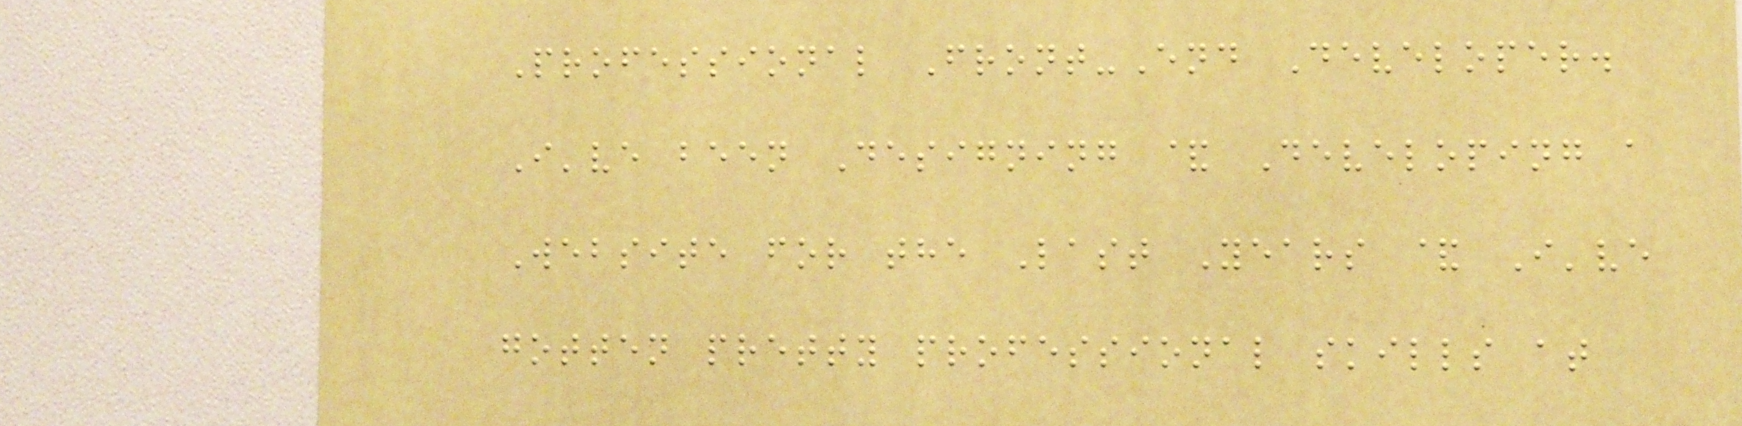Professional Front-End Developer.
I've been Designing & Developing a
Website for the Last Years & I've
gotten pretty professional skills at
